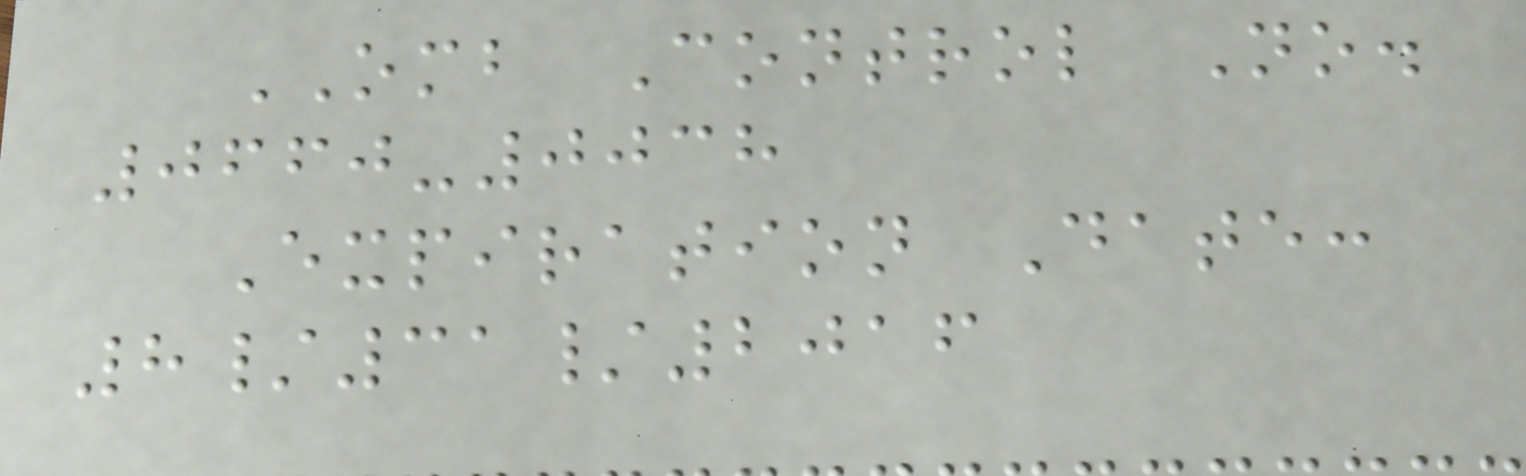OMB Control No.
0660-0038
Expiration Date:
8/31/2016
